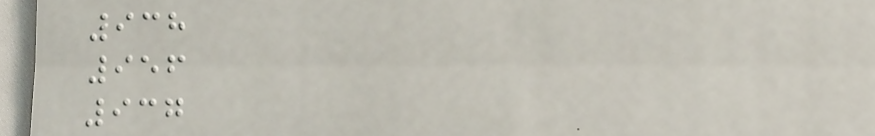938
956
937
